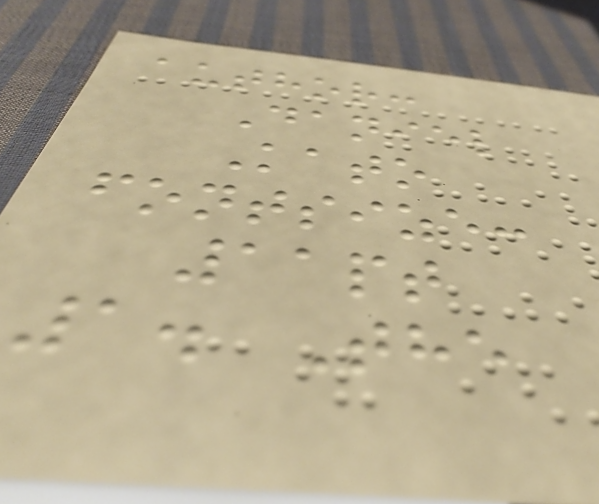author:
Daniel
Kato
fontsize:
11pt
1. The
